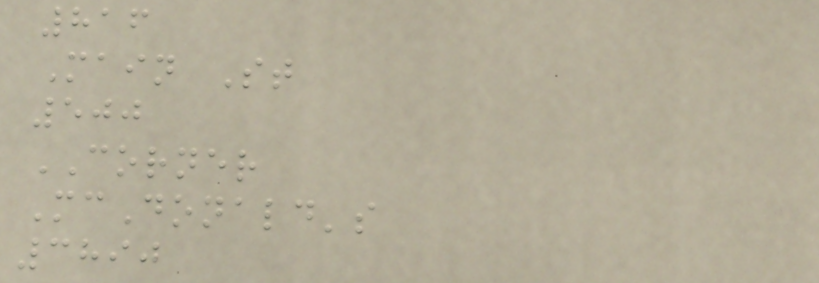816
Main St
500
CORNER
McDonald's
3890
